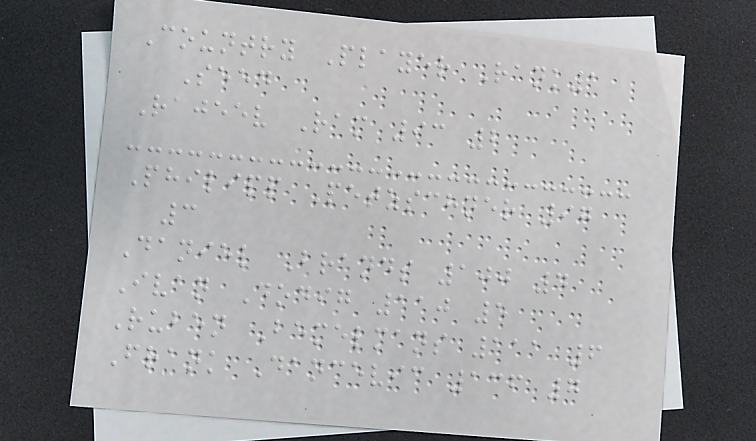Country Player Rank1
Seed
Rajeev Ram 93 2
Philipp Petzschner 97
3
Daniel Brands 100 4
Ivan Dodig 110 5
Ruben Bemelmans 111 6
Frank Dancevic 136 7
